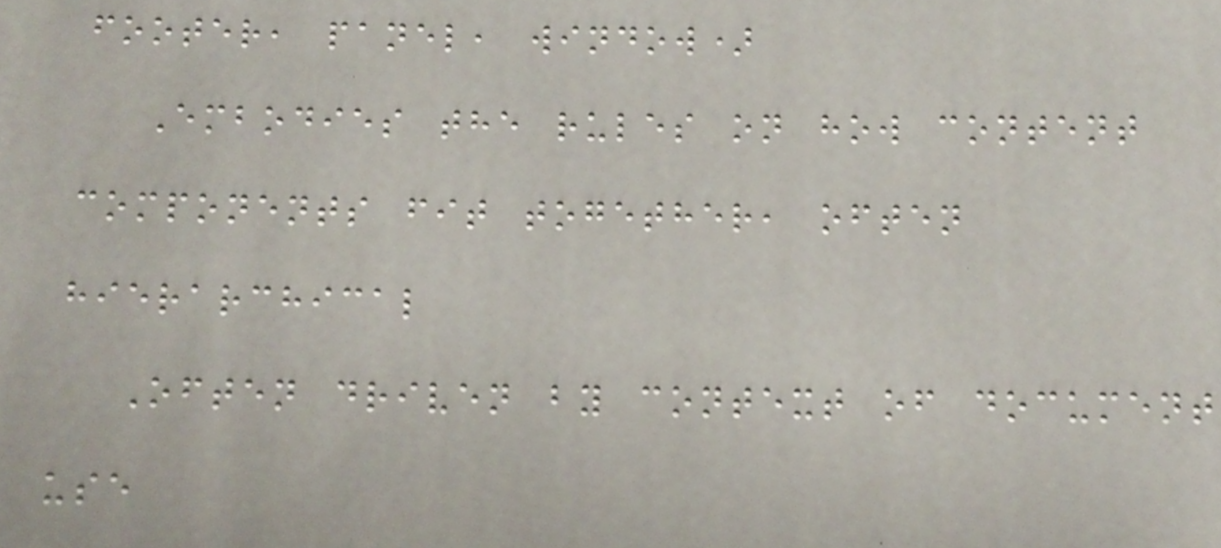footer, panel, window)
Embodies the rules on how content
components fit together, often
hierarchical
Often driven by context of document
use
